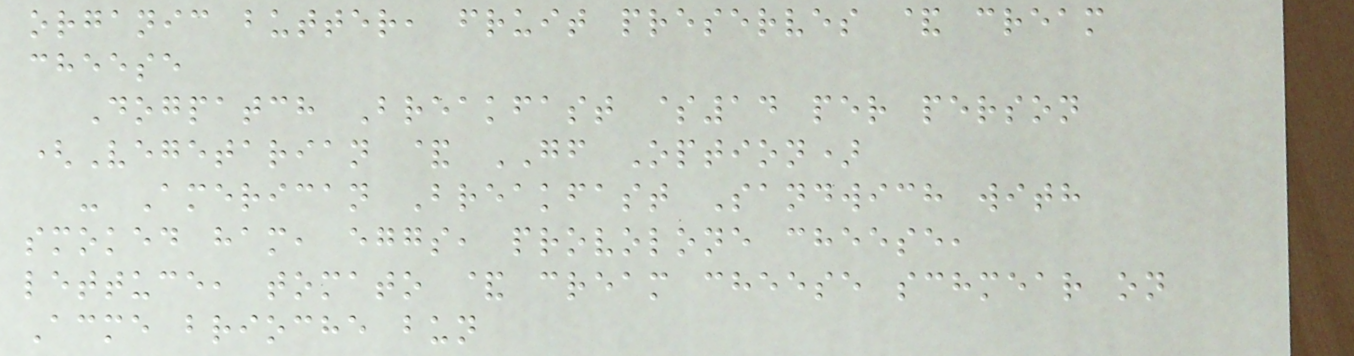organic butter, fruit preserves & cream
cheese
Dogpatch Breakfast $14 per person
(Vegetarian & GF Option)
- American Breakfast Sandwich with
smoked ham, eggs, provolone cheese,
lettuce, tomato & cream cheese schmear on
Acme brioche bun
